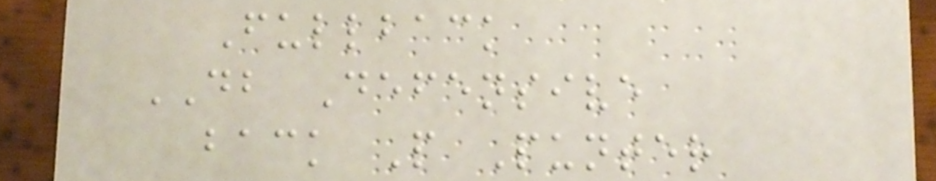Fullback
DB Defensive
back P Punter
